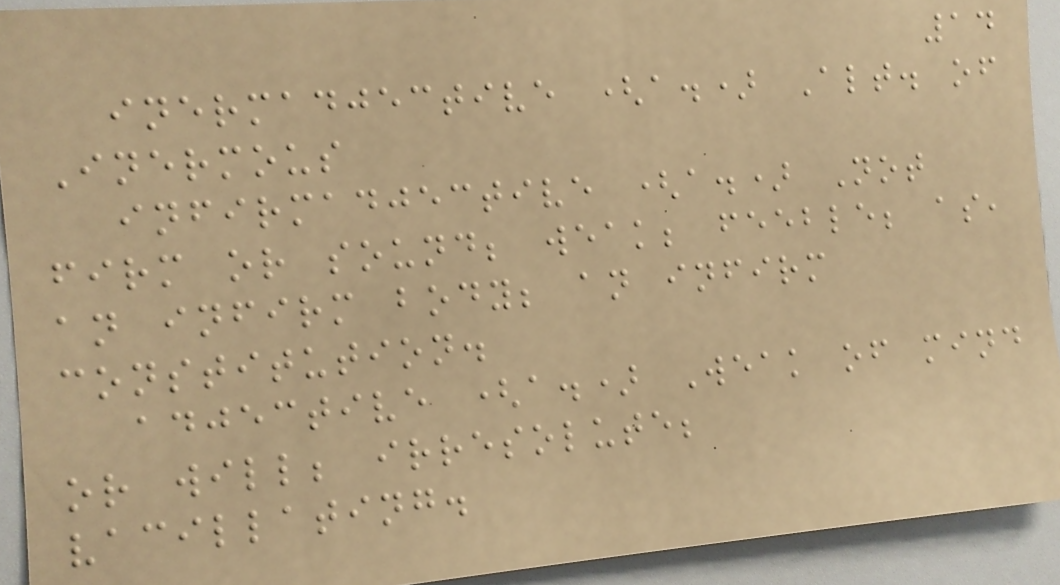14
inermadjective (a.) Alt. of
Inermous
infirmadjective (a.) Not
firm or sound; weak; feeble; as,
an infirm body; an infirm
constitution.
adjective (a.) Weak of mind
or will; irresolute;
vacillating.
